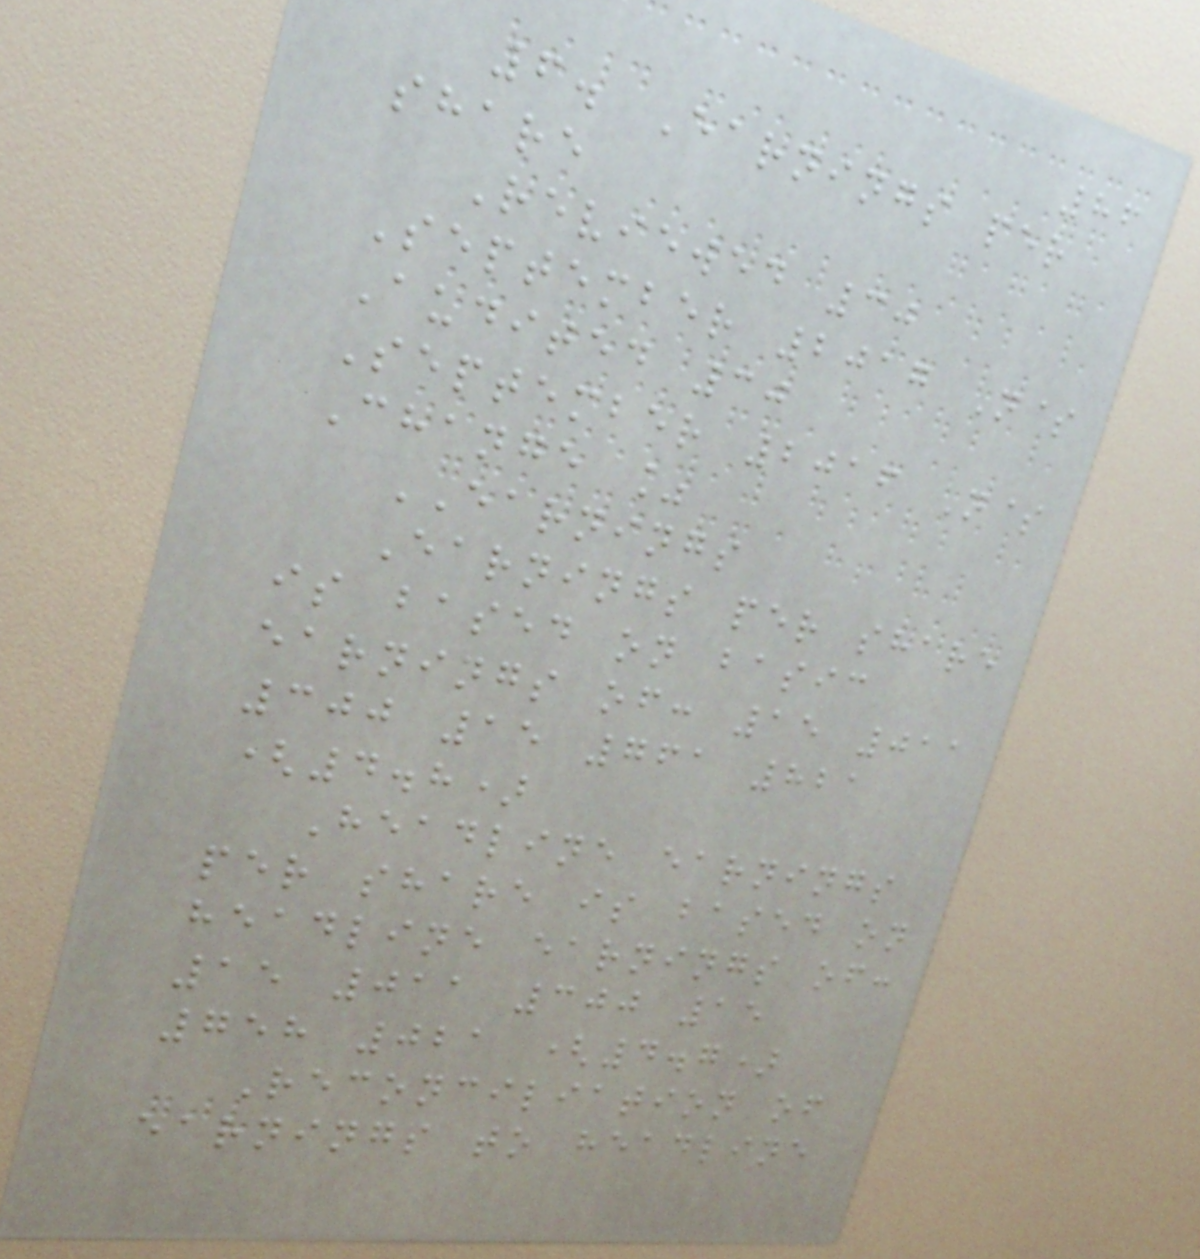86
6. Earnings per
share
Reviewed 30
September 2017 N$
Audited 30
September 2016 N$
Change %
EARNINGS
Earnings per share
is based on basic
earnings of: 15 011
300 15 761 821
(4.8)
Headline earnings
per share is based on
headline earnings of:
15 011 300 15
758 021 (4.7)
Reconciliation of
earnings to headline
